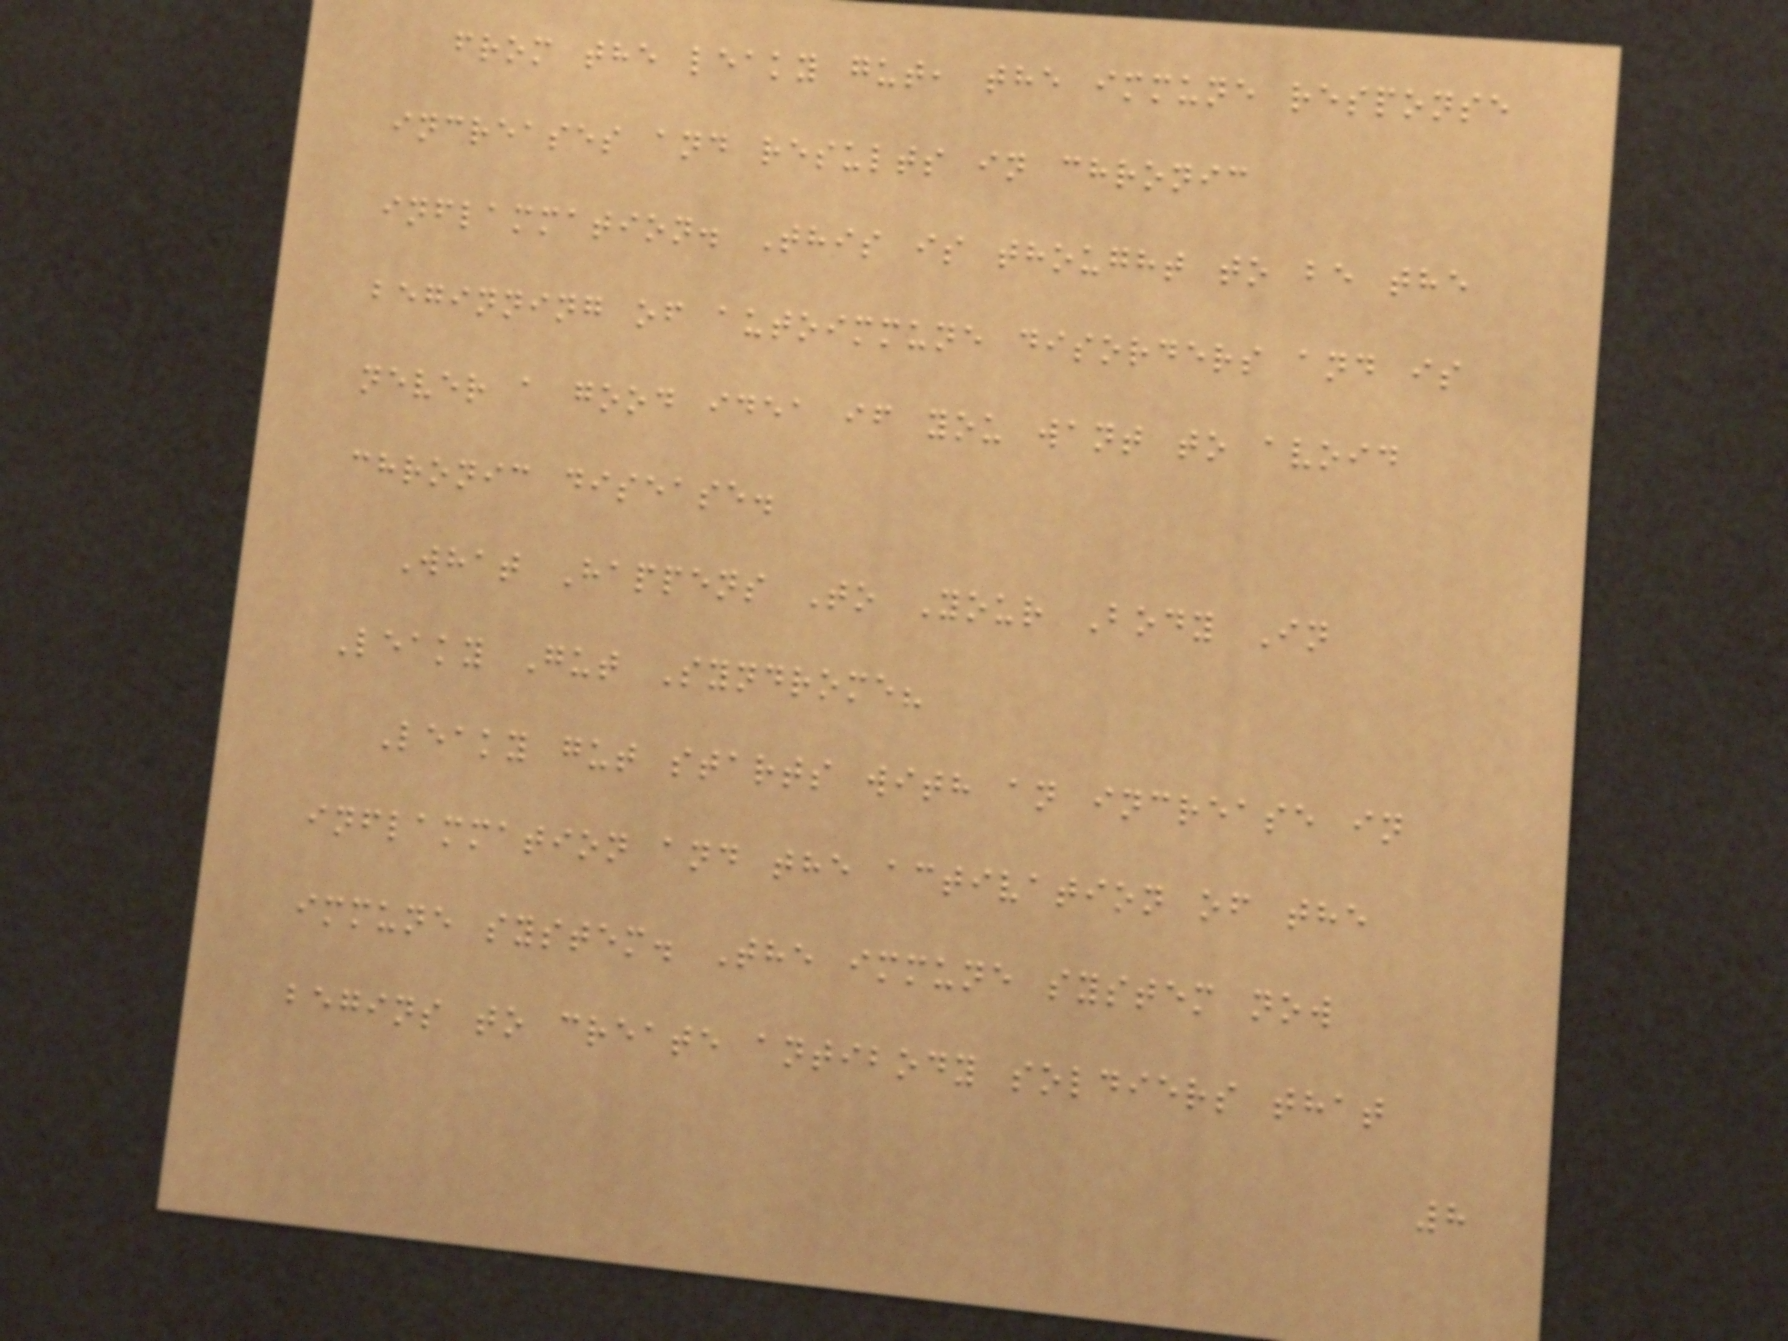from the leaky gut, the immune response
increases and results in chronic
inflammation. This is thought to be the
beginning of autoimmune disorders and is
never a good idea if you want to avoid
chronic disease.
What Happens To Your Body In
Leaky Gut Syndrome?
Leaky gut starts with an increase in
inflammation and the activation of the
immune system. The immune system now
begins to create antibody soldiers that
8
